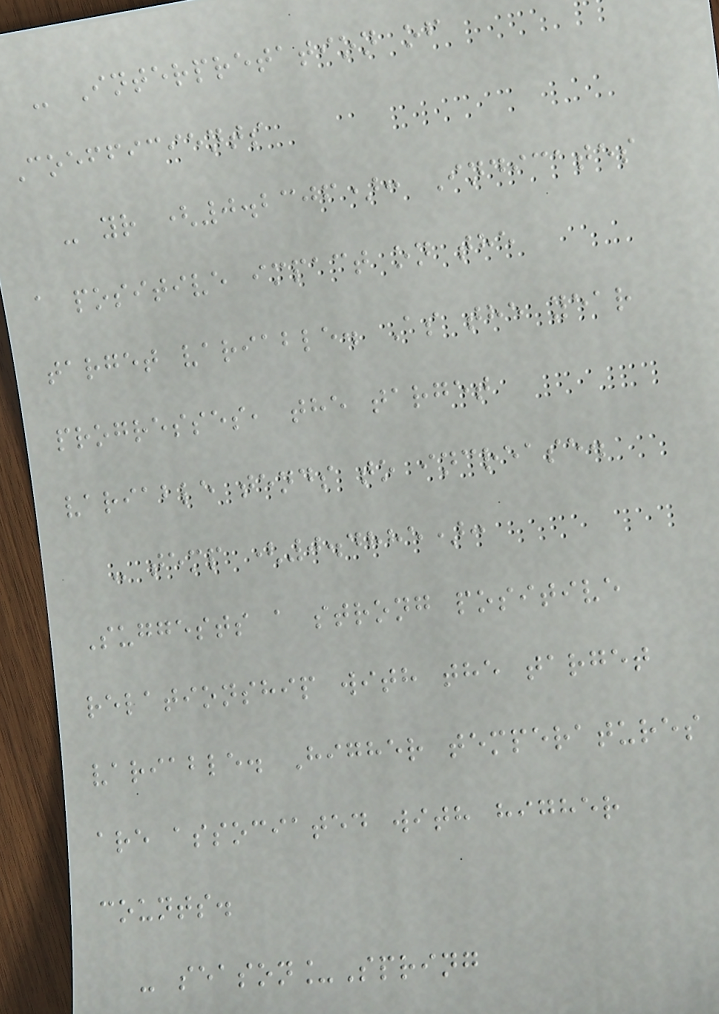- Interpretation of
Coefficients
- yr (0.2306): Indicates
a positive impact on the
target variable. As the year
progresses, the target
variable tends to increase.
- temp (0.4885):
Suggests a strong positive
relationship with the target
variable. Higher temperatures
are associated with higher
counts.
- season_Spring
